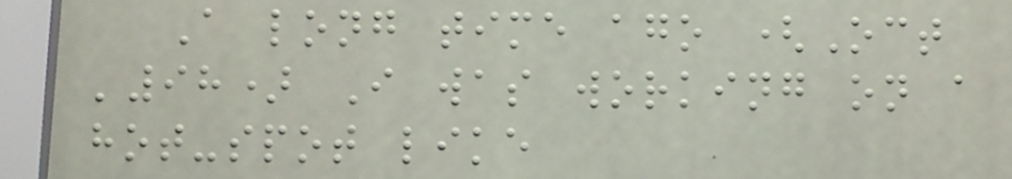A long time ago (Oct
'98) I was working on a
hot-spot like
